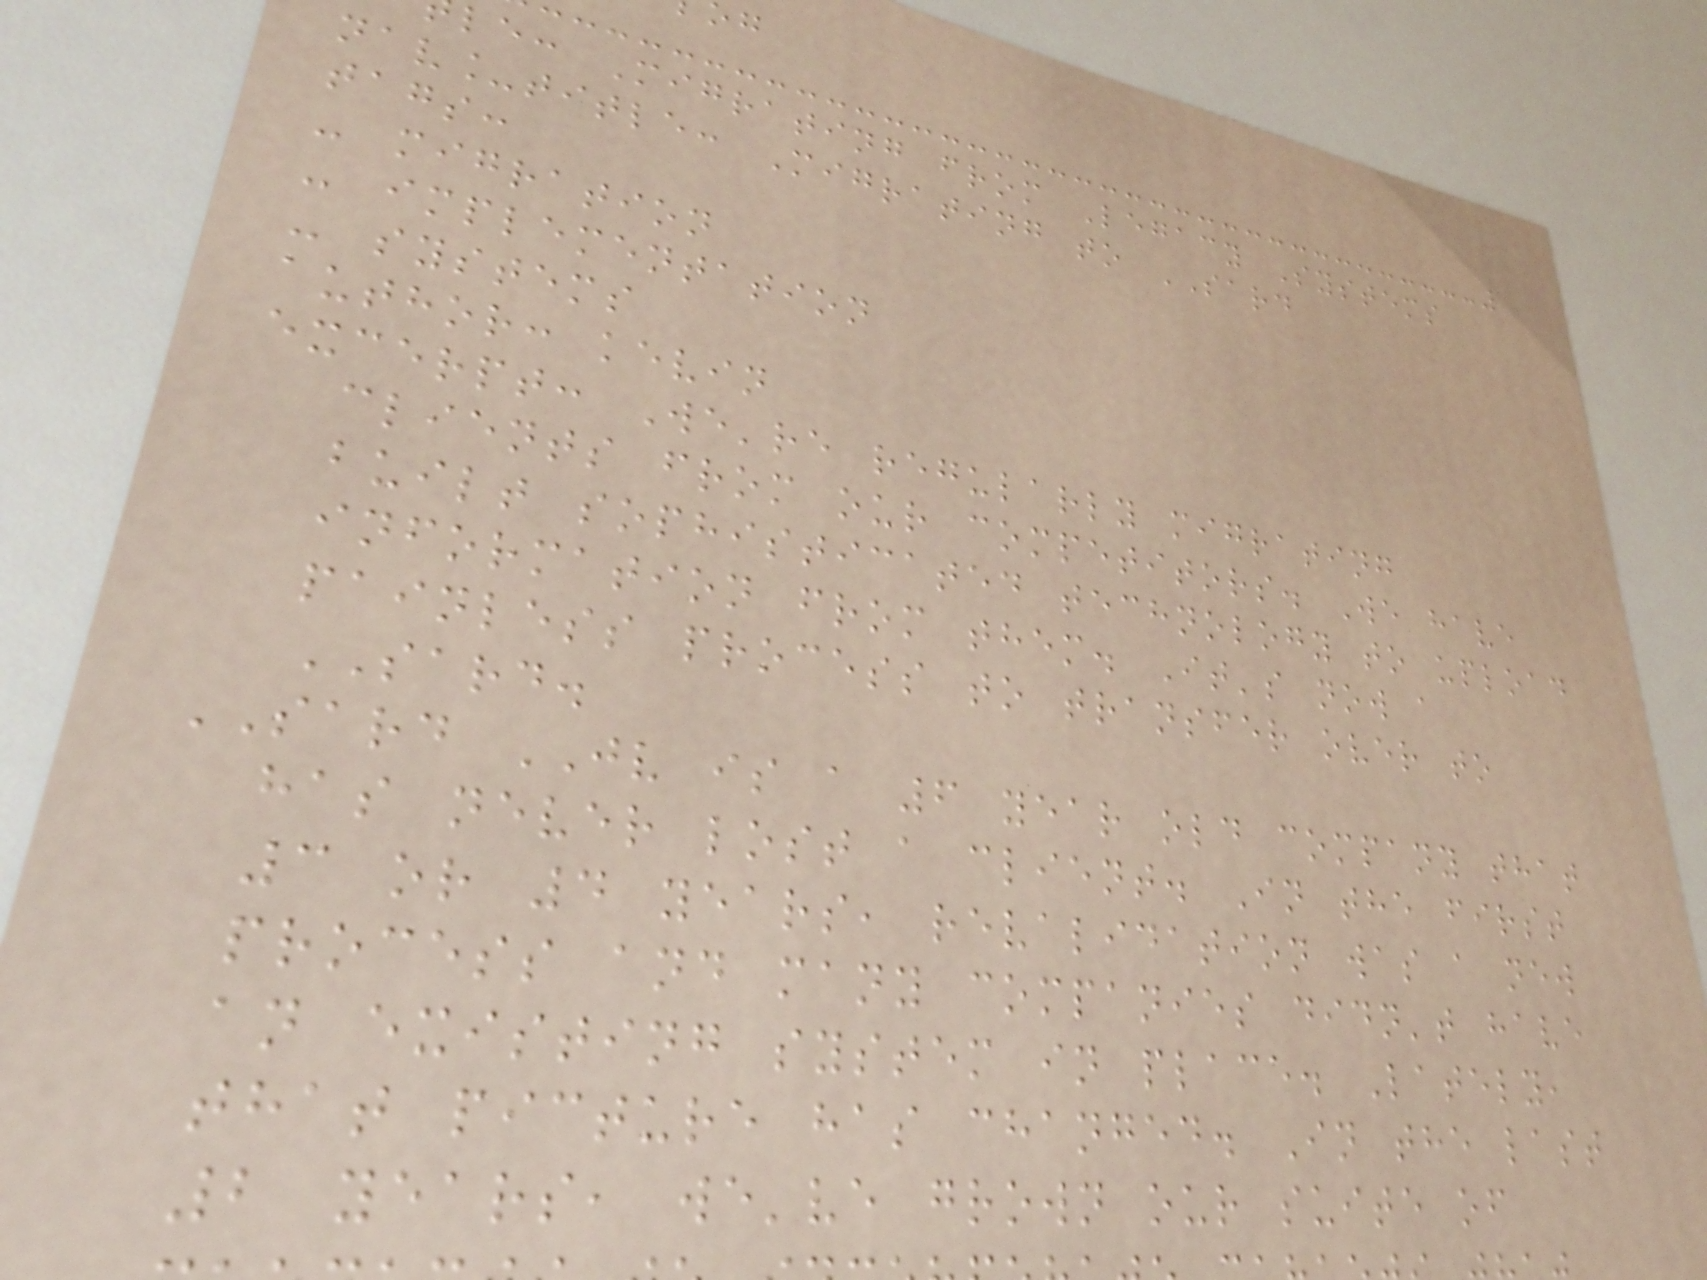le: Migrating from Legacy Systems
nav_title: Migrating to SARD
tags:
- migration
- implementation
- systems
author: kevin
excerpt: We're regularly migrating
clients from our competitors. We have
built sophisticated technology to upload
information from them. It's now a
painless process to transfer over to
SARD.
SARD JV is a 6 year old company that
has never lost a client. In the first
3 or 4 years, revalidation was a new
process and many companies didn't have
an existing system in place. Lately,
that picture has changed. In the last
2 years, we've grown our suite of
